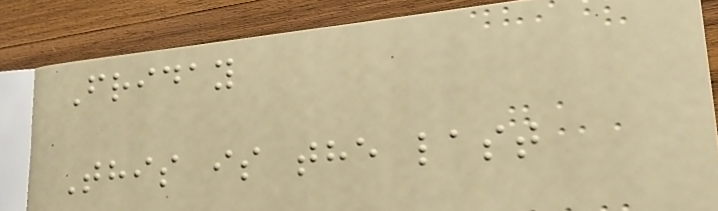Friday
This is the last
